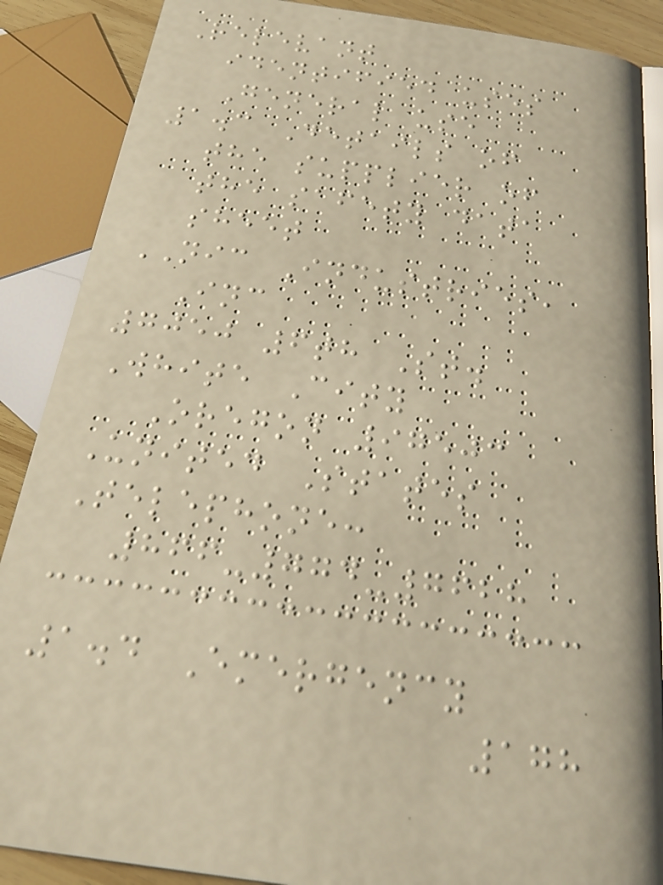Relevant
identified uses
General use
1.3 Details of
the supplier of
the safety data
sheet
NIC Industries,
Inc
7050 6th St.
White City
Oregon 97503
United States
Telephone:
866-774-7628
1.4 Emergency
178
